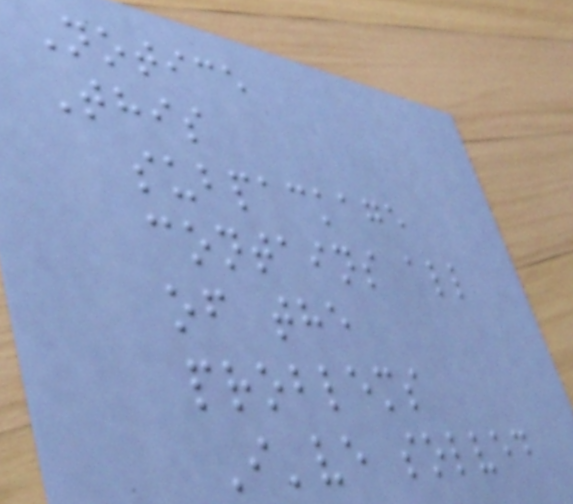Notice
This
subpackage
contains all
of the
problems
I've solved
